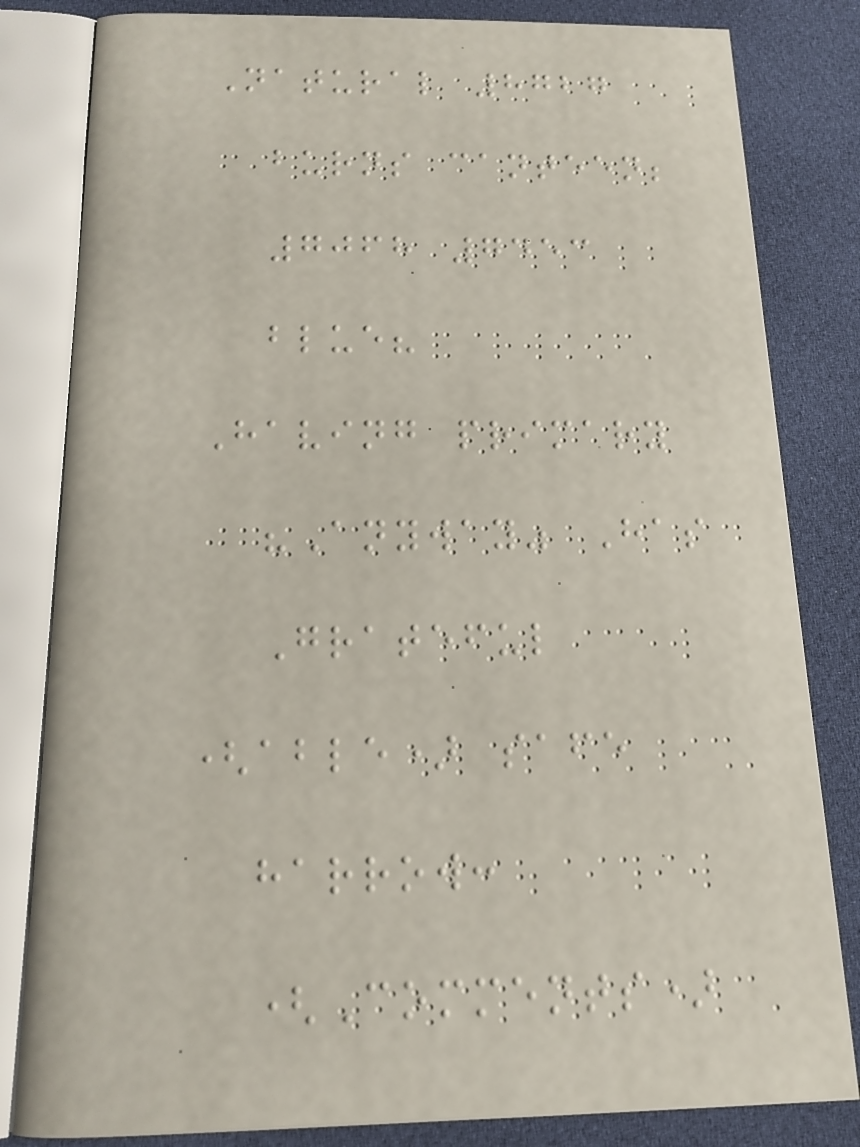Natural 8727
burns canteen;
7068 7453
blue?
Having primary
"Anyway" Has
Grateful
(able) safe
harrow:
(Comments)
